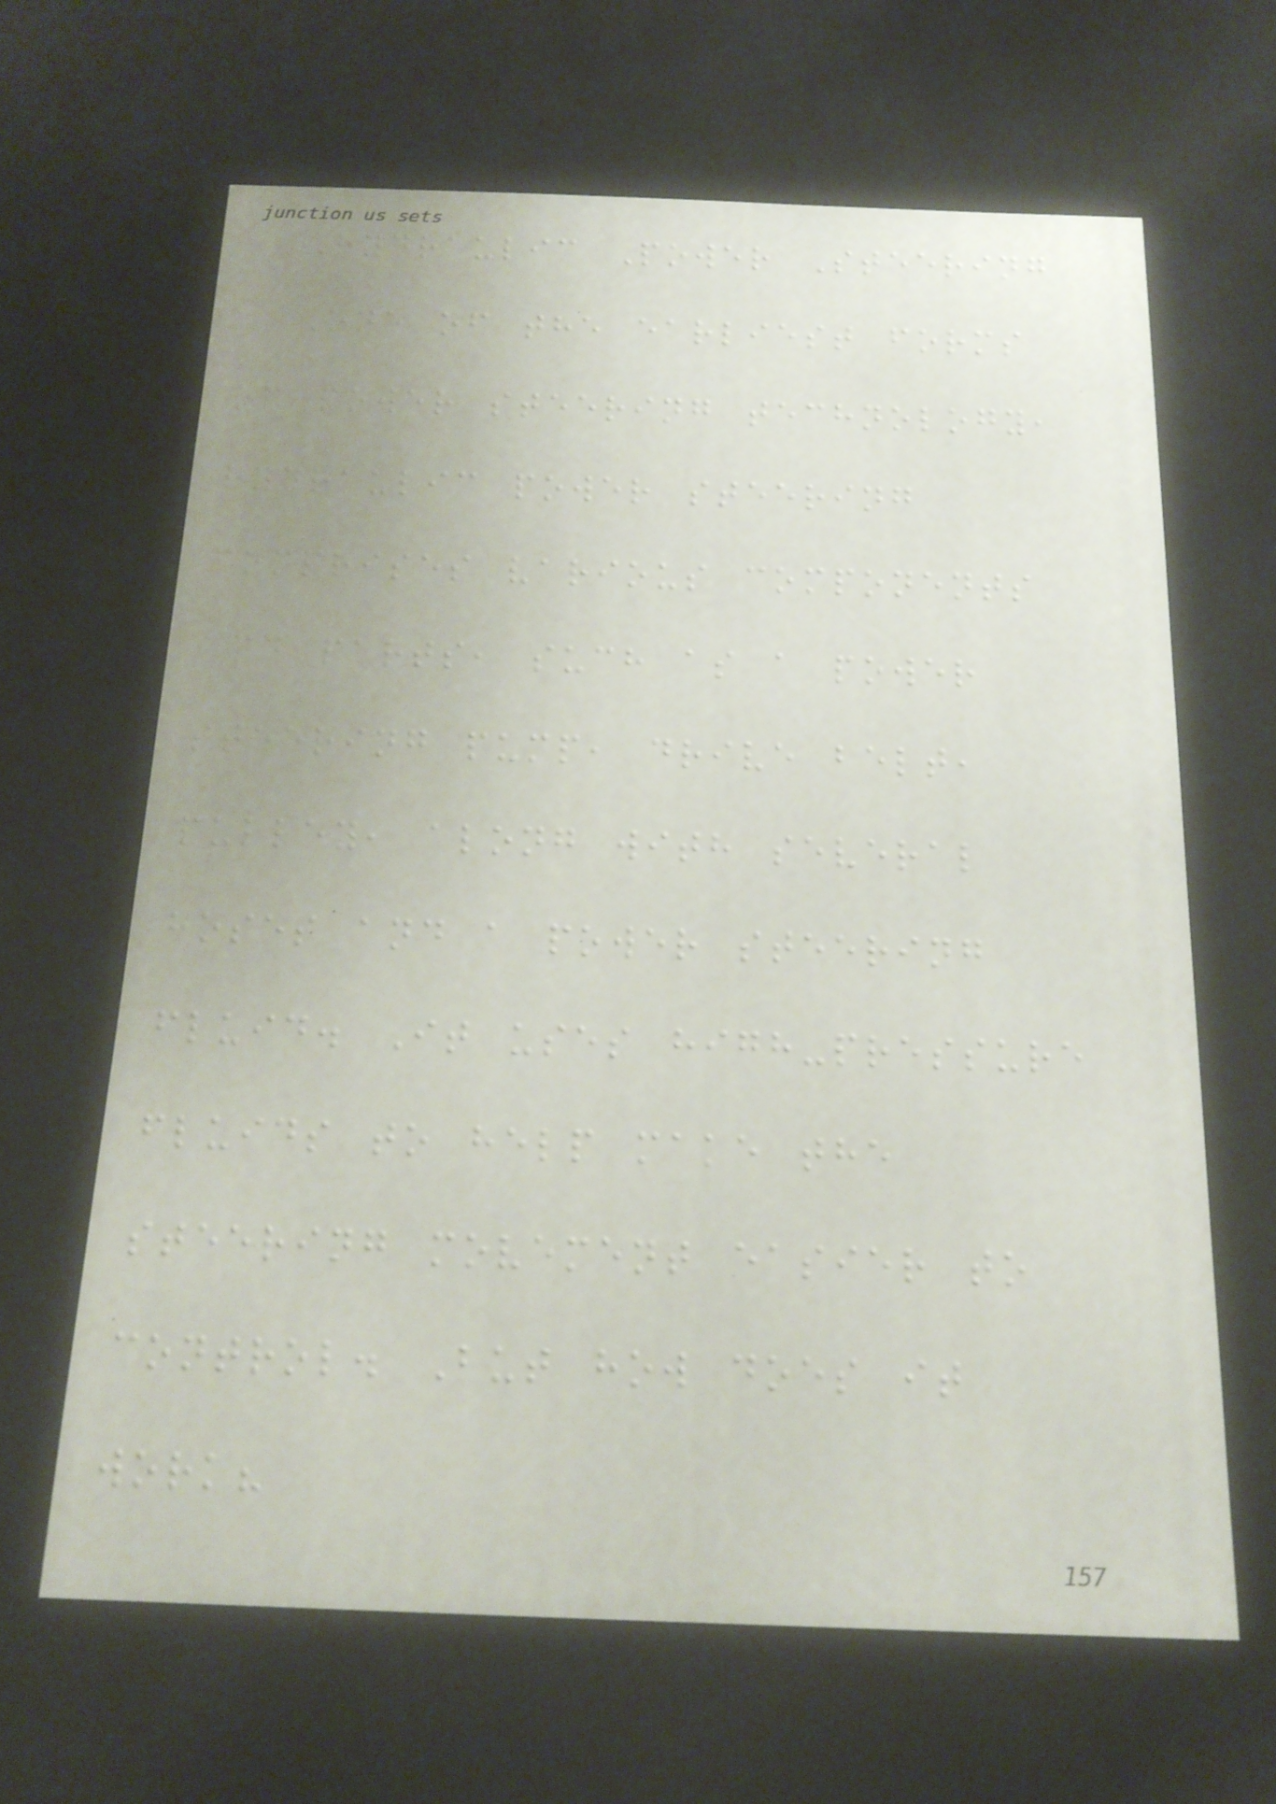Hydraulic Power Steering
One of the earliest forms
of power steering technology,
hydraulic power steering
comprises various components
and parts, such as a power
steering pump, drive belt,
pulley, along with several
hoses and a power steering
fluid. It uses high-pressure
fluids to help make the
steering movement easier to
control. But how does it
work?
